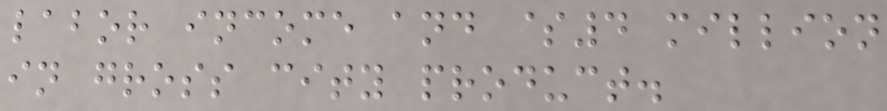labor income and $4 million
in gross city product.
